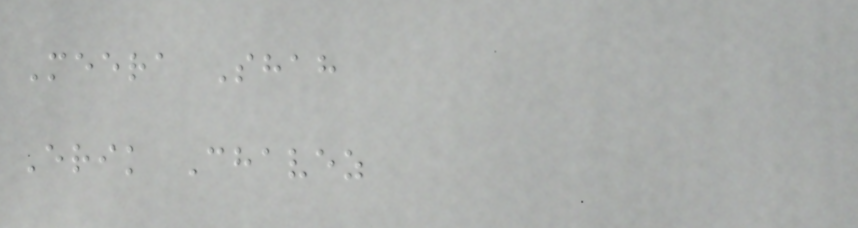Meera Shah
Erik Chavez
